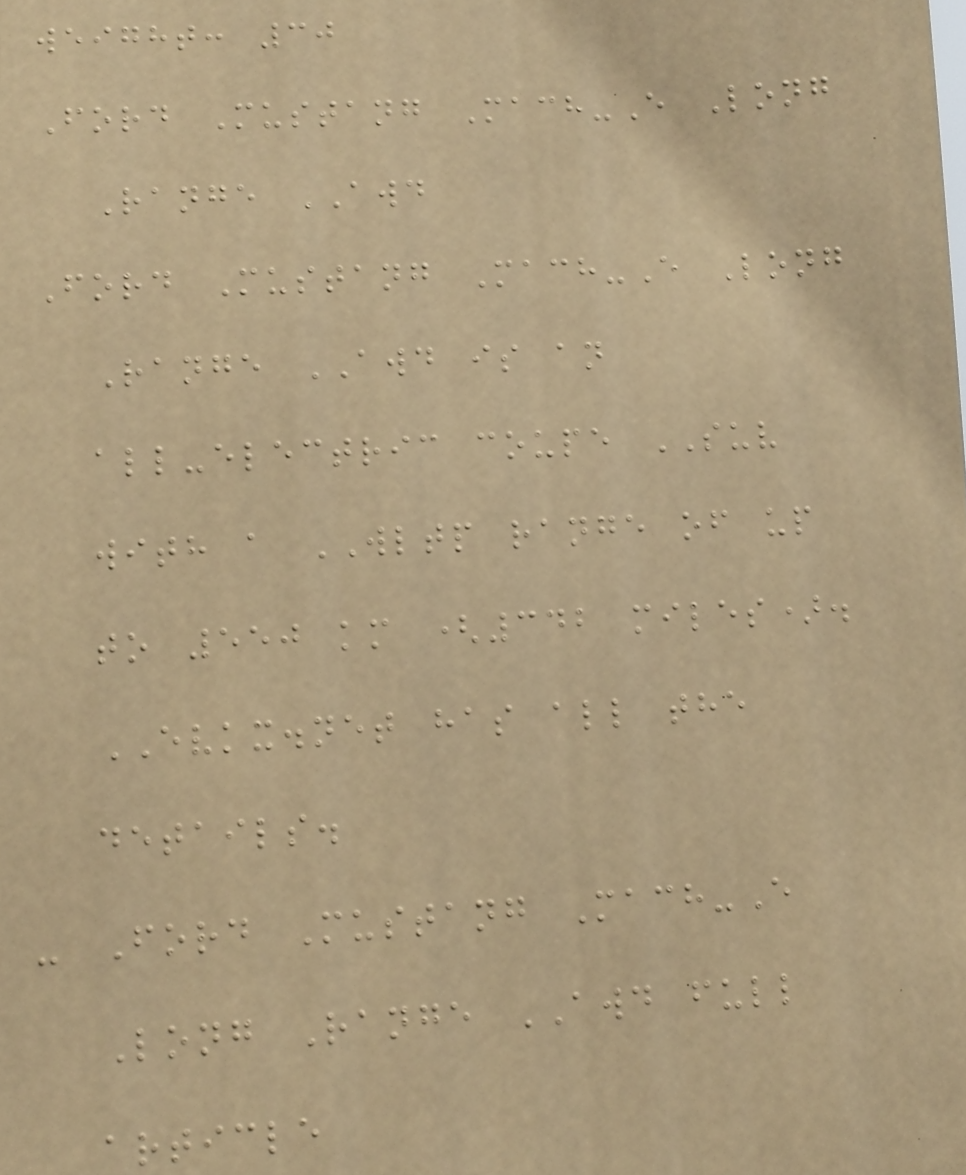weight: 30
Ford Mustang Mach-E Long
Range AWD
Ford Mustang Mach-E Long
Range AWD is an
all-electric coupe SUV
with a WLTP range of up
to 550 km (342 miles).
EVKX.net has all the
details.
- Ford Mustang Mach-E
Long Range AWD full
article
